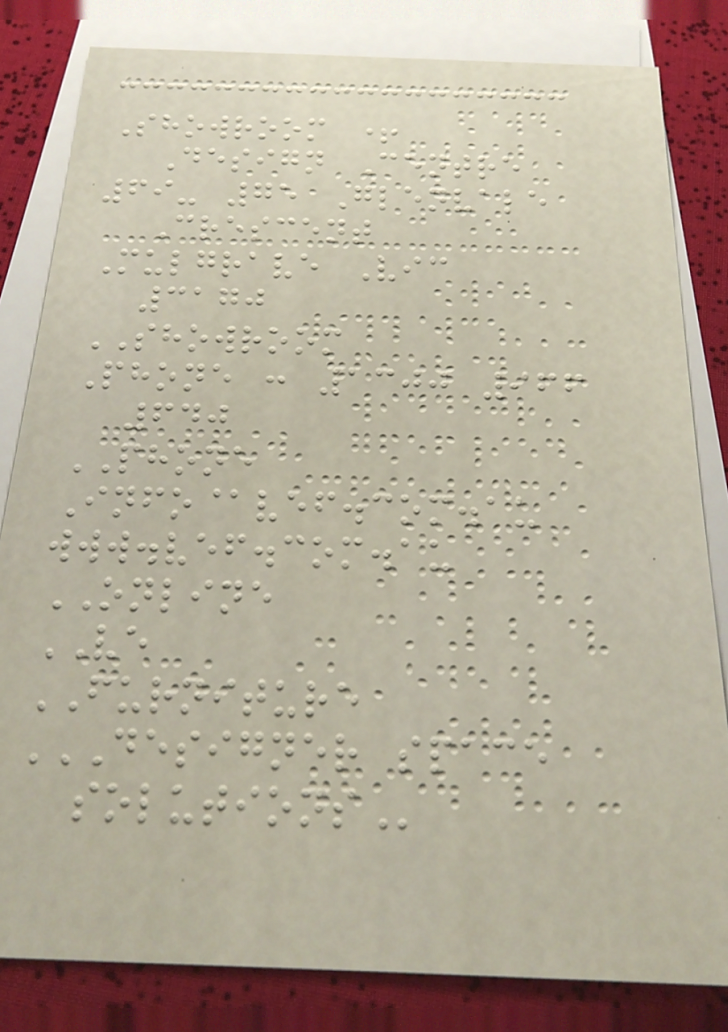Showroom +
Design Centre
69- 75 Glenvale
Crescent
Mulgrave Vic
3170
SHOWROOM
Phone : 1300 966
640
PHONE
Info@vef.com.au
www.vef.com.au
ONLINE
VE
FURNITURE
DESIGNER SPACE
SOLUTIONS
